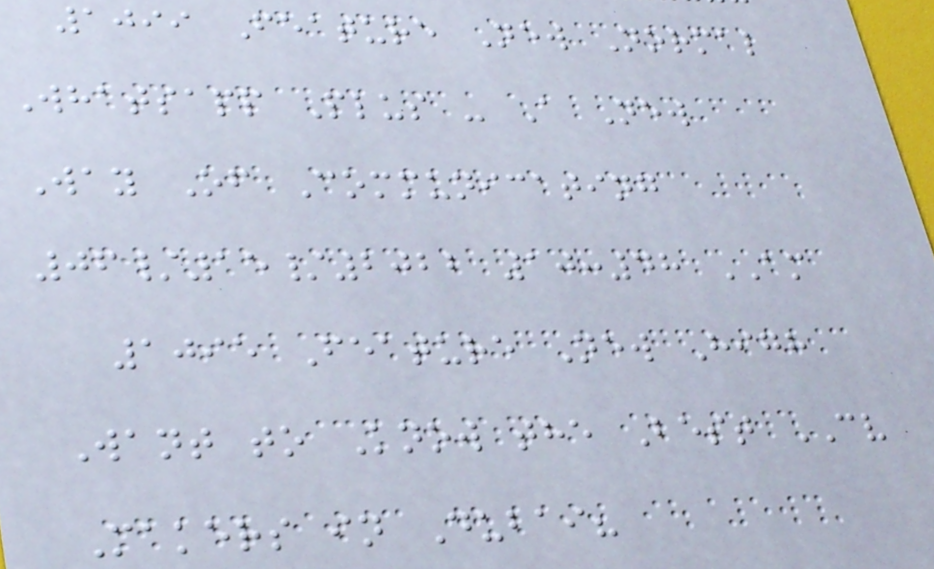1099 Feature New Normal
Whatsapp Plus - A New
Way Of Communicating
06/15/2022 10:48 AM
1095 Feature New High
Want to Know the Best CV
Makers in Dubai?
